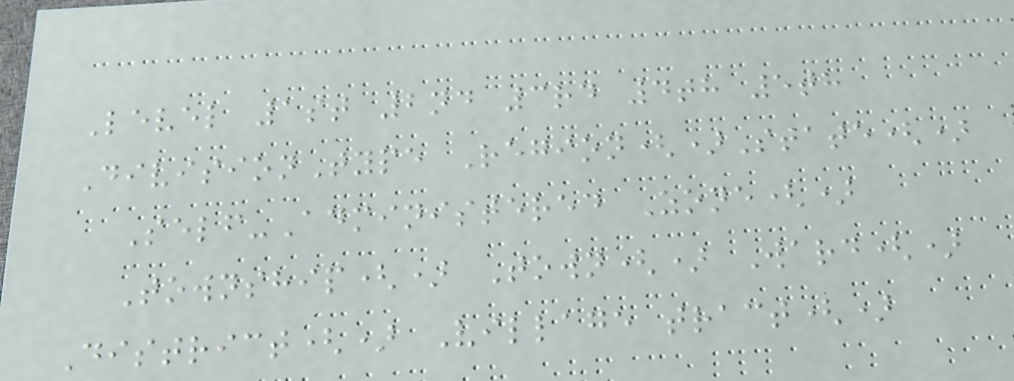Level 1st 2nd 3rd 4th 5th
DivisionType Region()State()
Self-Administered Zone()
Township() Town() Ward()
District() Village tract()
